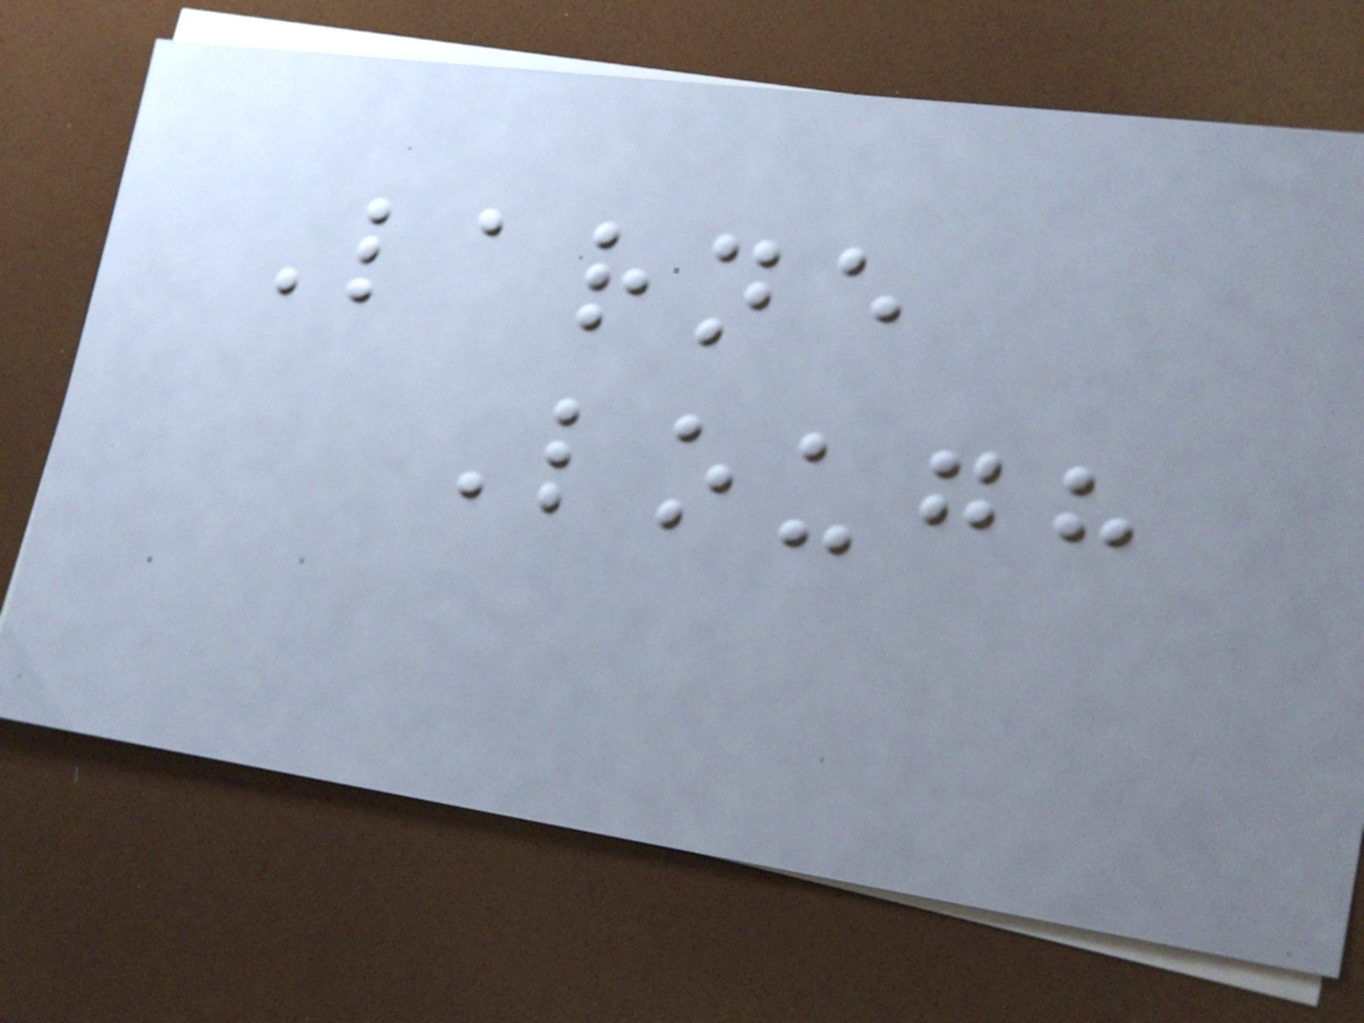Larne
Lough
